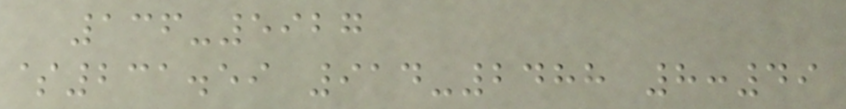136-5927
$231.59 914-2488 8:49
